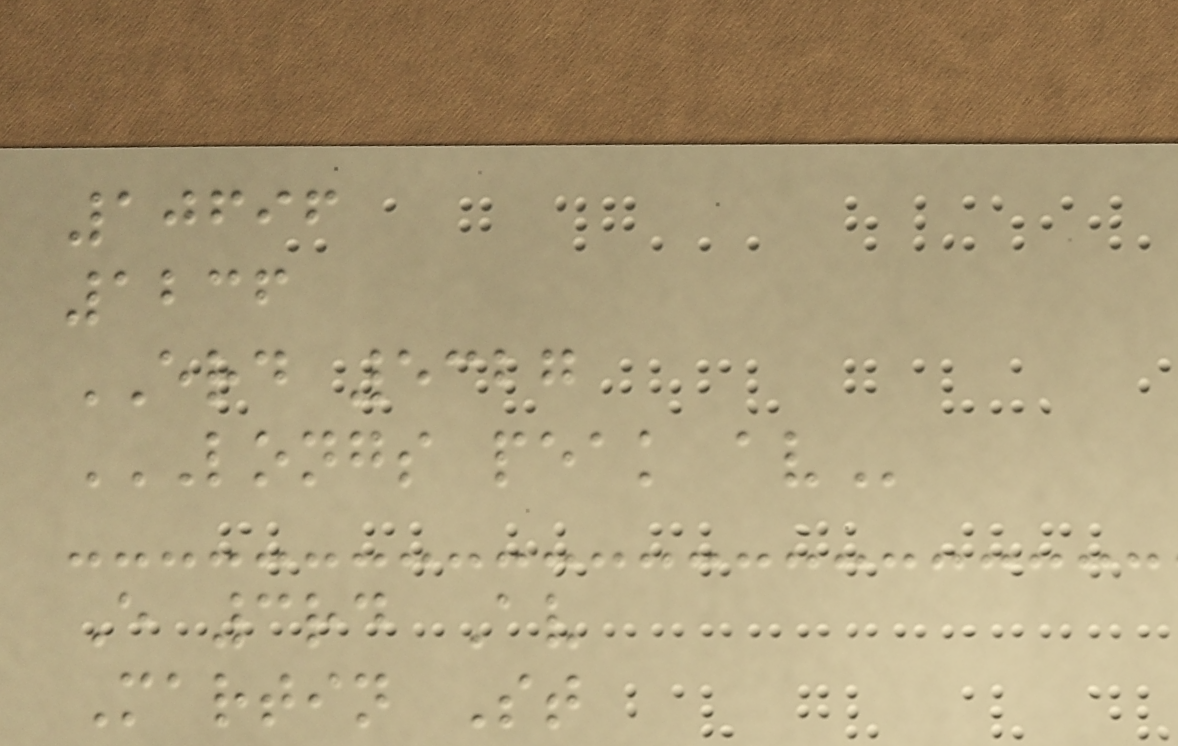10696
1236
ERD 5327
LONGS PEAK AV
E 3rd Av
Martin St
